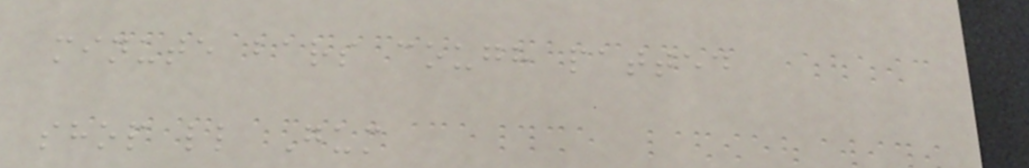minute bars cough patted
shop ll Gum
